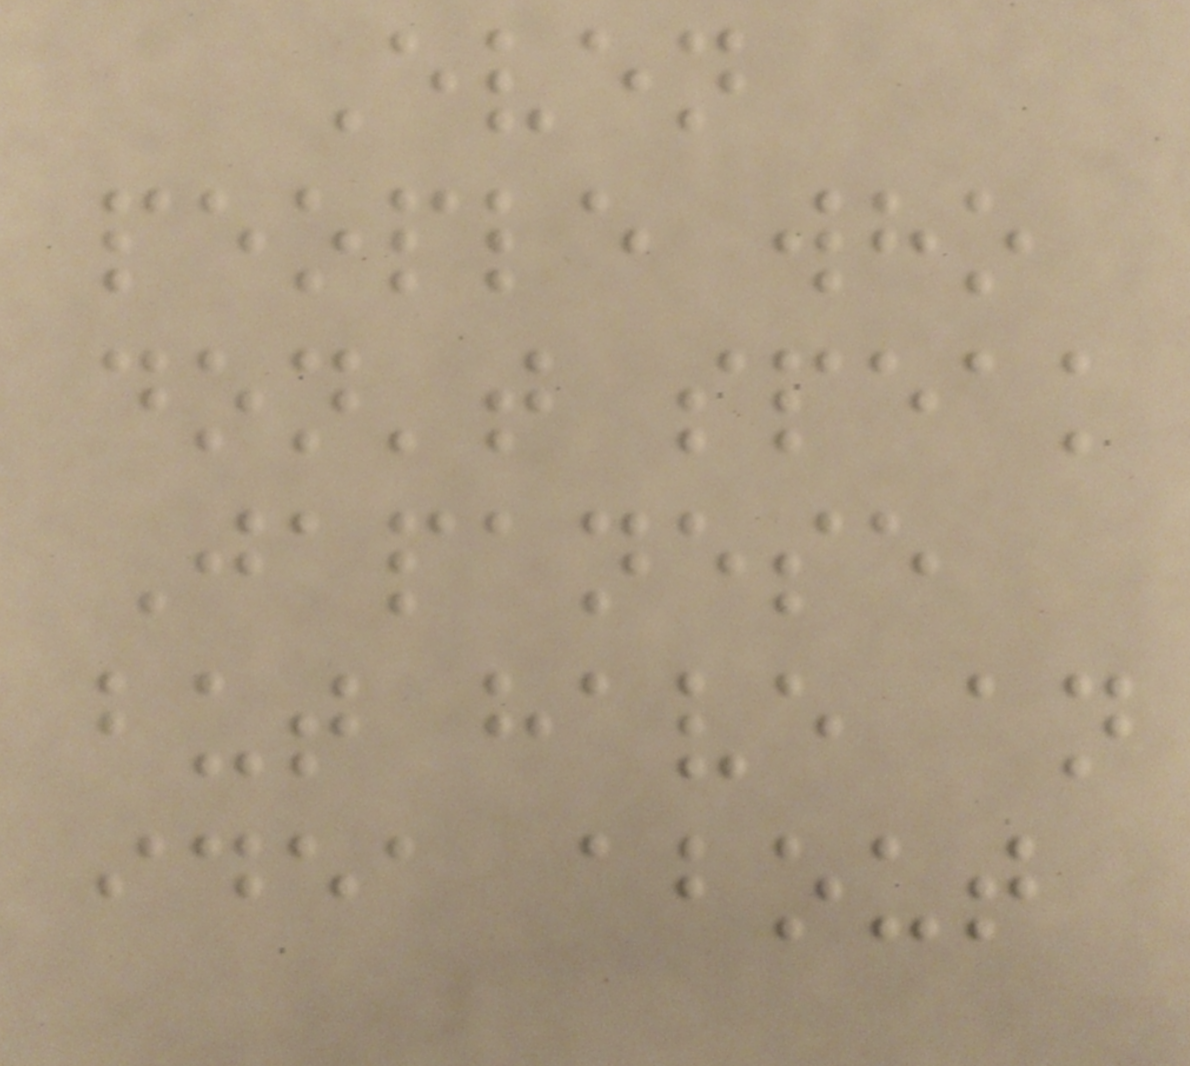Even
people who
don't speak
Japanese
but have an
idea about
